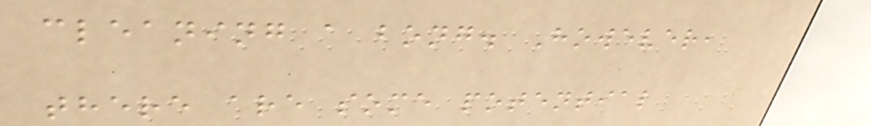cleaning a bong. However,
there are some potential
